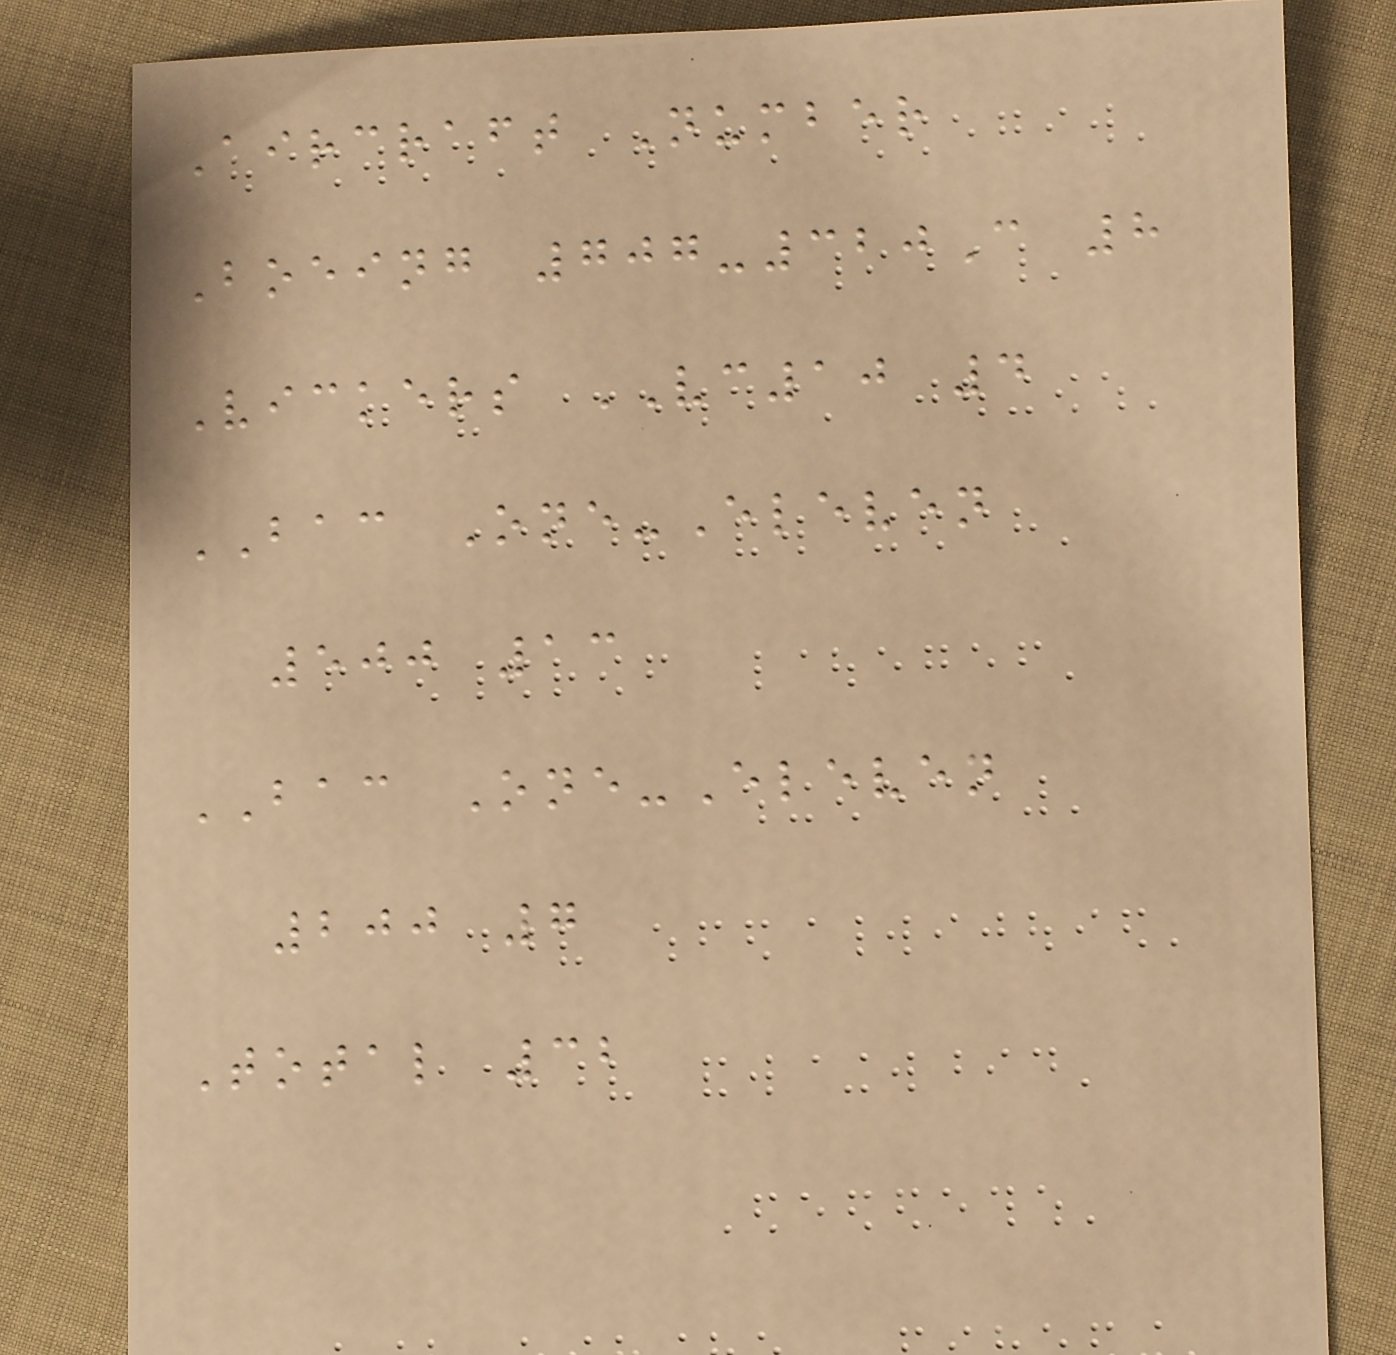Aircraft Number
Boeing 707-320C 8
Vickers VC10 4
BAC One-Eleven
500 13
BAC One-Eleven
200 7
Total 32
